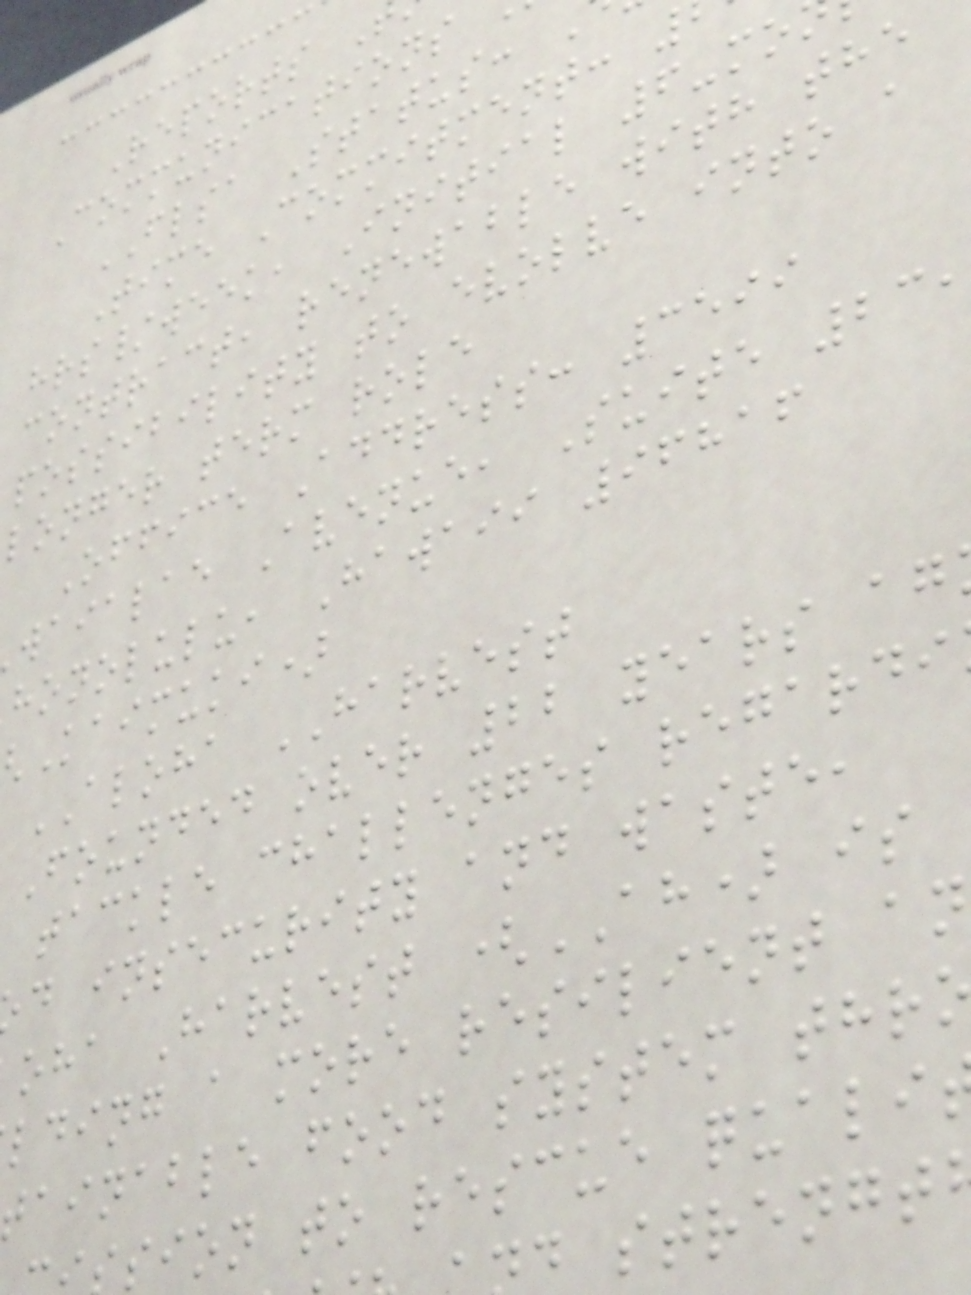Reports
Communications
FLSA Status:
Time Commitment:
hrs/week, Initial 6-mo
contract, renewable with the
possibility to evolve into a
longer term role
Office Address: 3599
waialae Avenue, Suite 23,
honolulu, Hawaii 96816
Kaimuki)
ALOHA HARVEST
Founded over 22 years ag
tackle challenges regardi
d insecurity and waste,
oha Harvest (AH) is
lding a more resilient an
ainable food system thr
sion to rescue quali
d strengt
